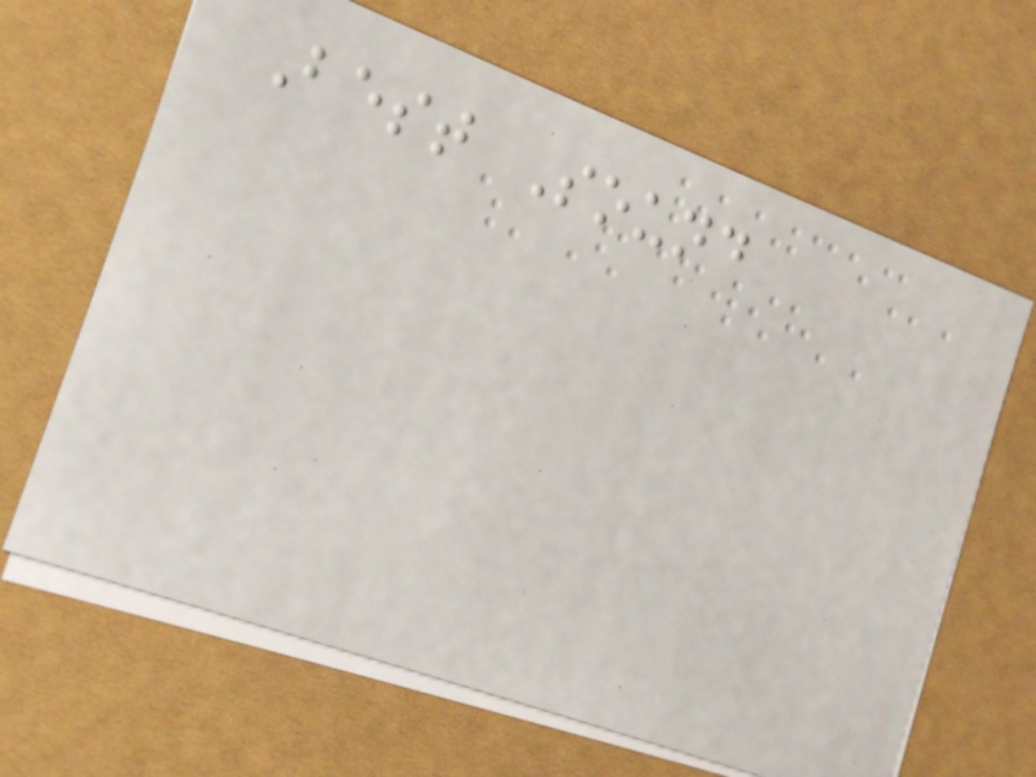Best Sound
